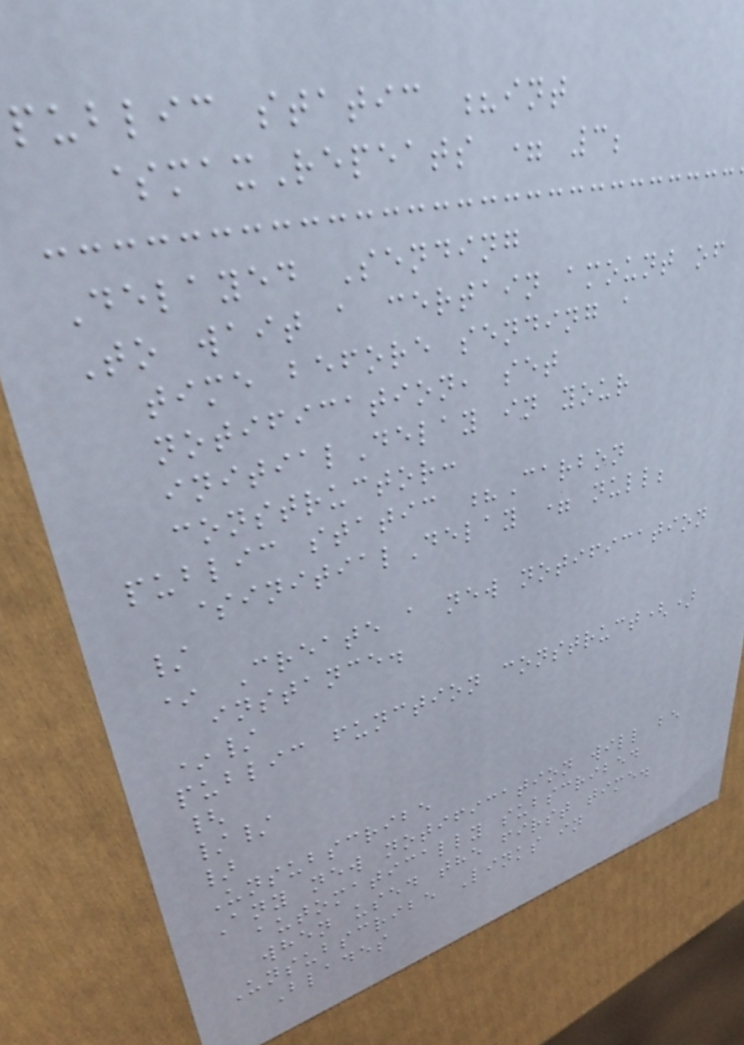public static ?int
$maxRepeats = 3;
Delayed Sending
To wait a certain amount of
time before sending a
notification, set
initialDelay in your
constructor:
public static ?Carbon
$initialDelay = null;
/
* Create a new notification
instance.
*/
public function construct()
{
//
}
Unsubscribe
Any new notification will be
automatically subscribed
when used the first time.
Unsubscribe Links in
Blades
